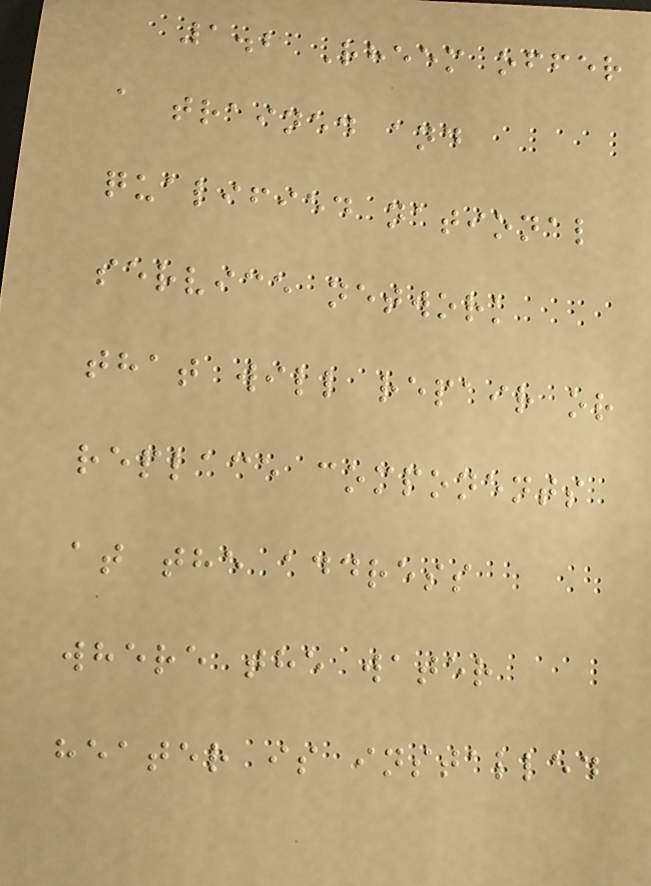1.2 Rheem offer
a trained and
qualified national
service network
that will repair or
replace components
at the address
where the water
heater is installed
